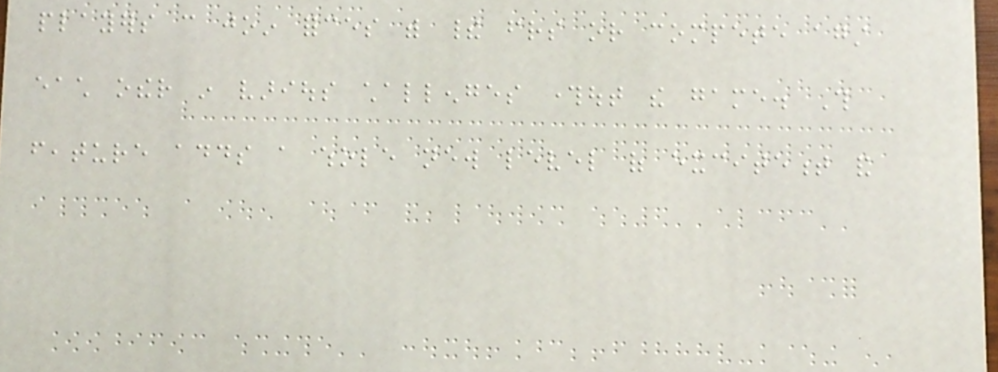players can join forces with their friends or compete against
each other in various challenges throughout the game. This
feature adds a whole new level of excitement and
